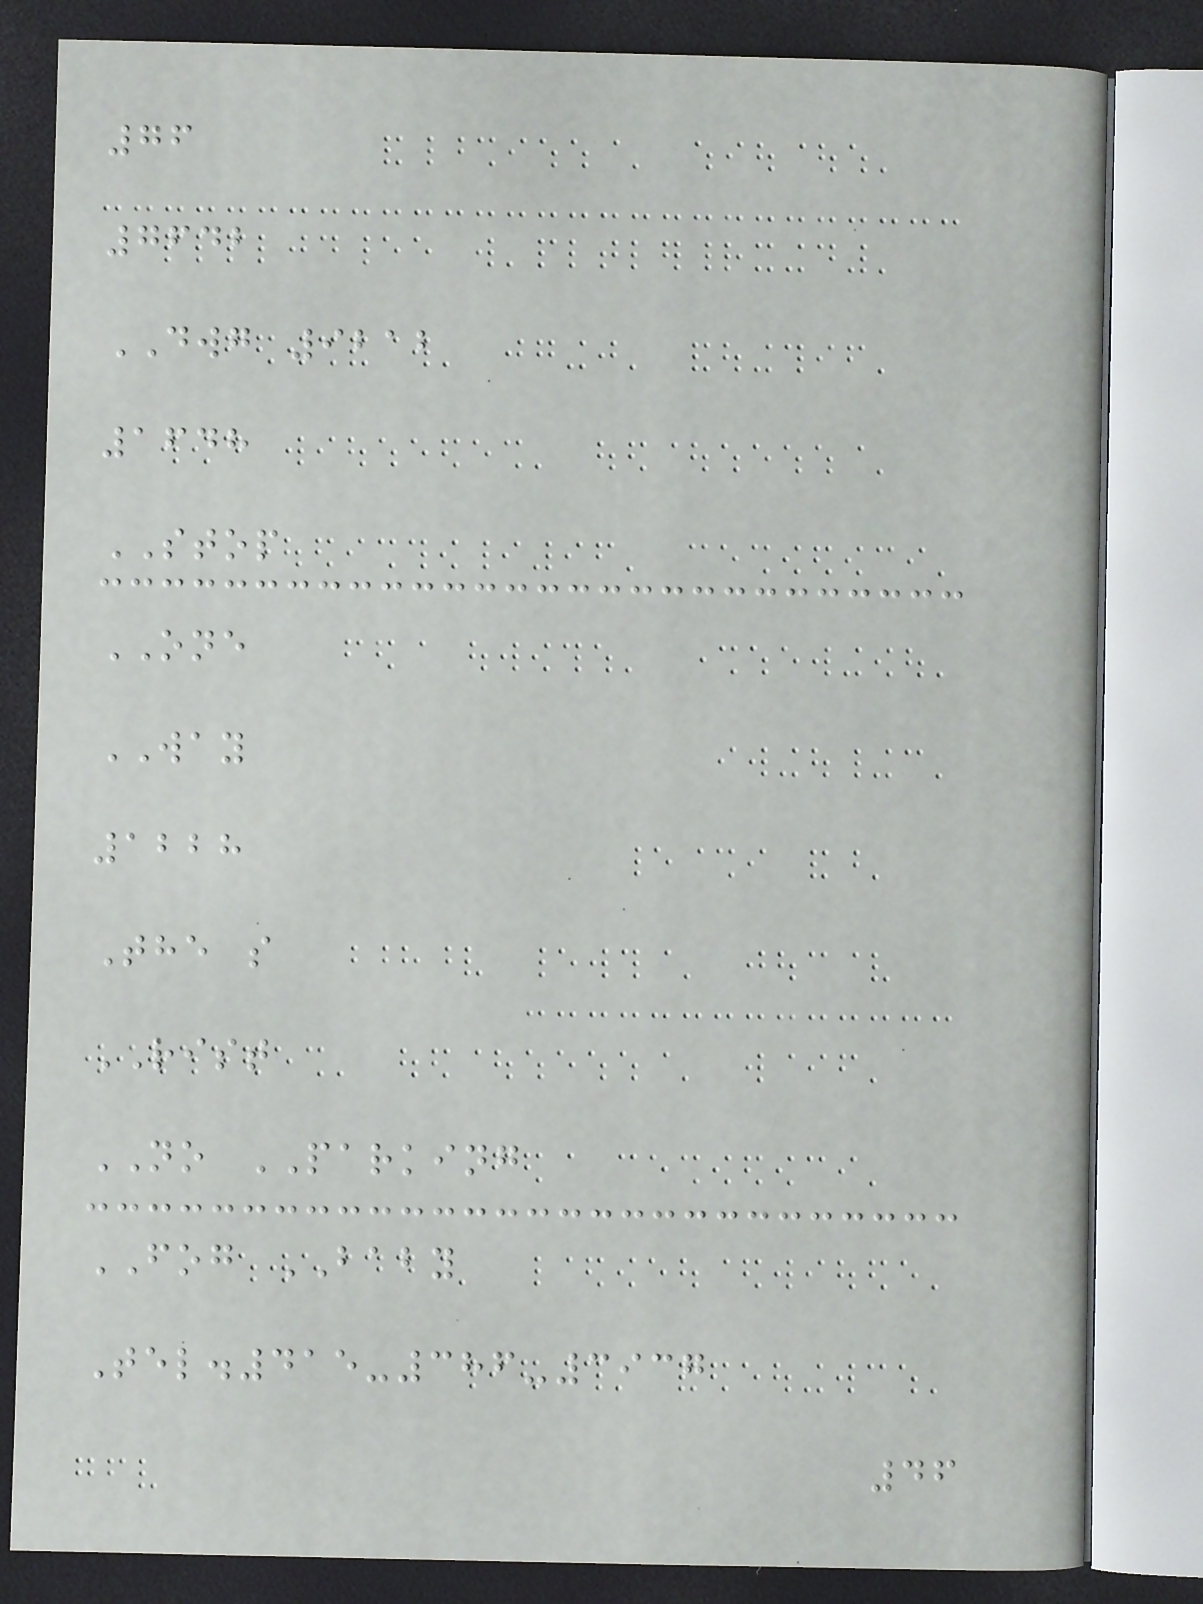76
7642
DWG 9212
1648
STOP
ONE
WAY
1228
The s
RIST
NO PARKING
FOG BABY
Tel.415-386-3937
46
